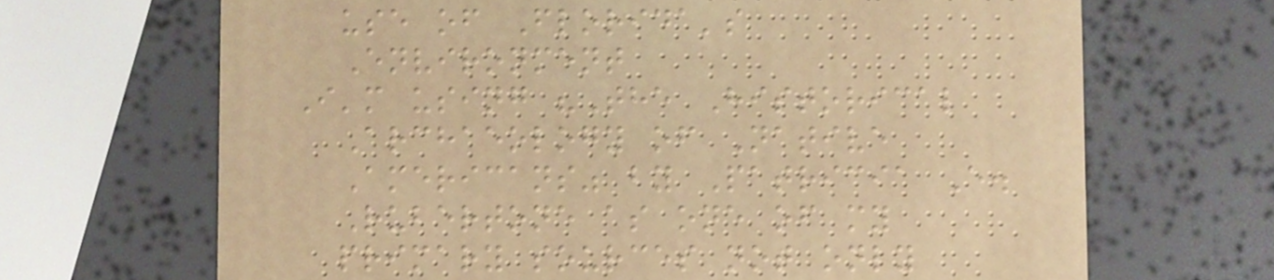use of Florida's
Environment
I'm using "The Historical
Archaeology of Native
Americans" by Patricia E.
Rubertone as one of my
primary sources not only
